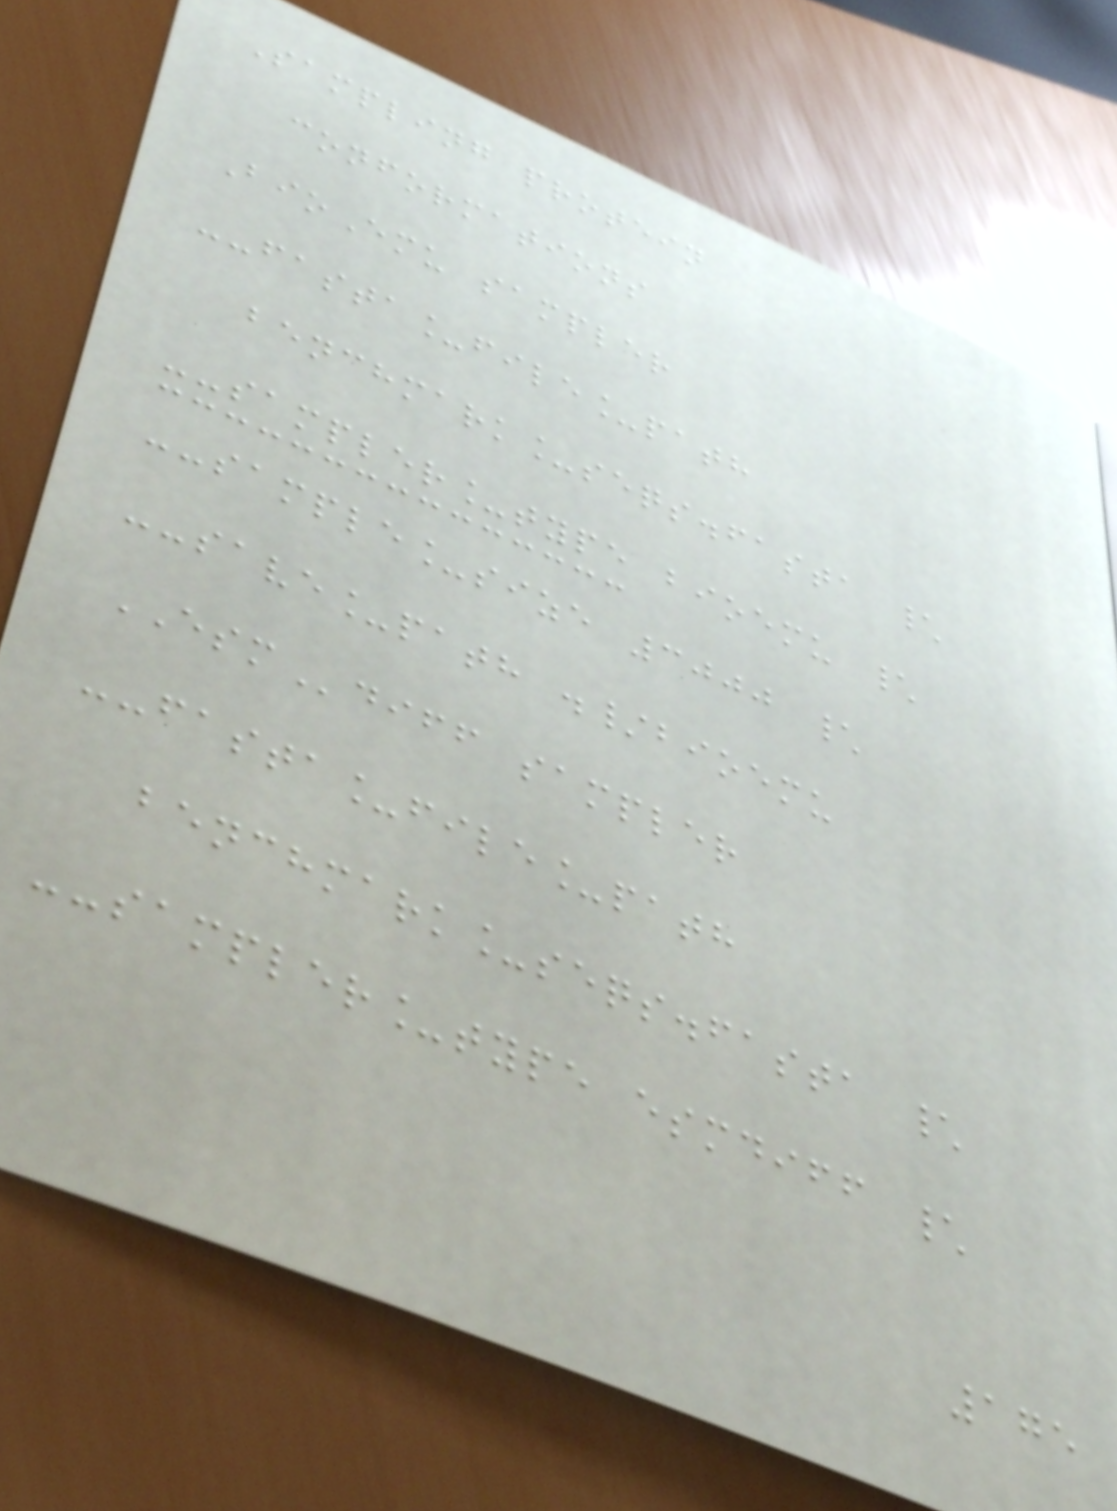Sampling protein
conformations
BioEmu sampler
--fasta_file_path
benchmark_seqs.fasta \
--sampler_type bioemu \
--sample_size 3000 \
--save_path ./bioemu
ESMdiff sampler
--fasta_file_path
benchmark_seqs.fasta \
--sampler_type esmdiff \
175
